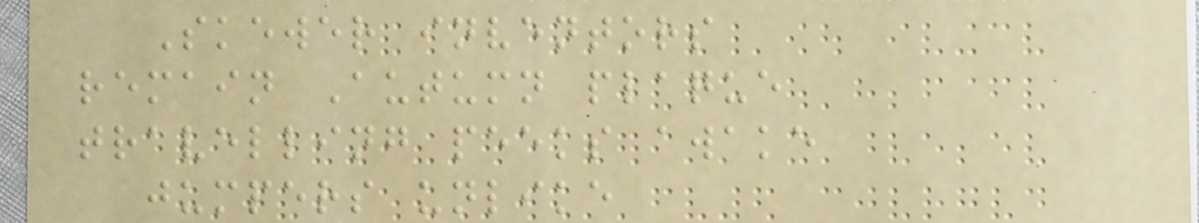Skewer inventors
remain Autumn plaque
travelling peeks awake
jumpers unlike
